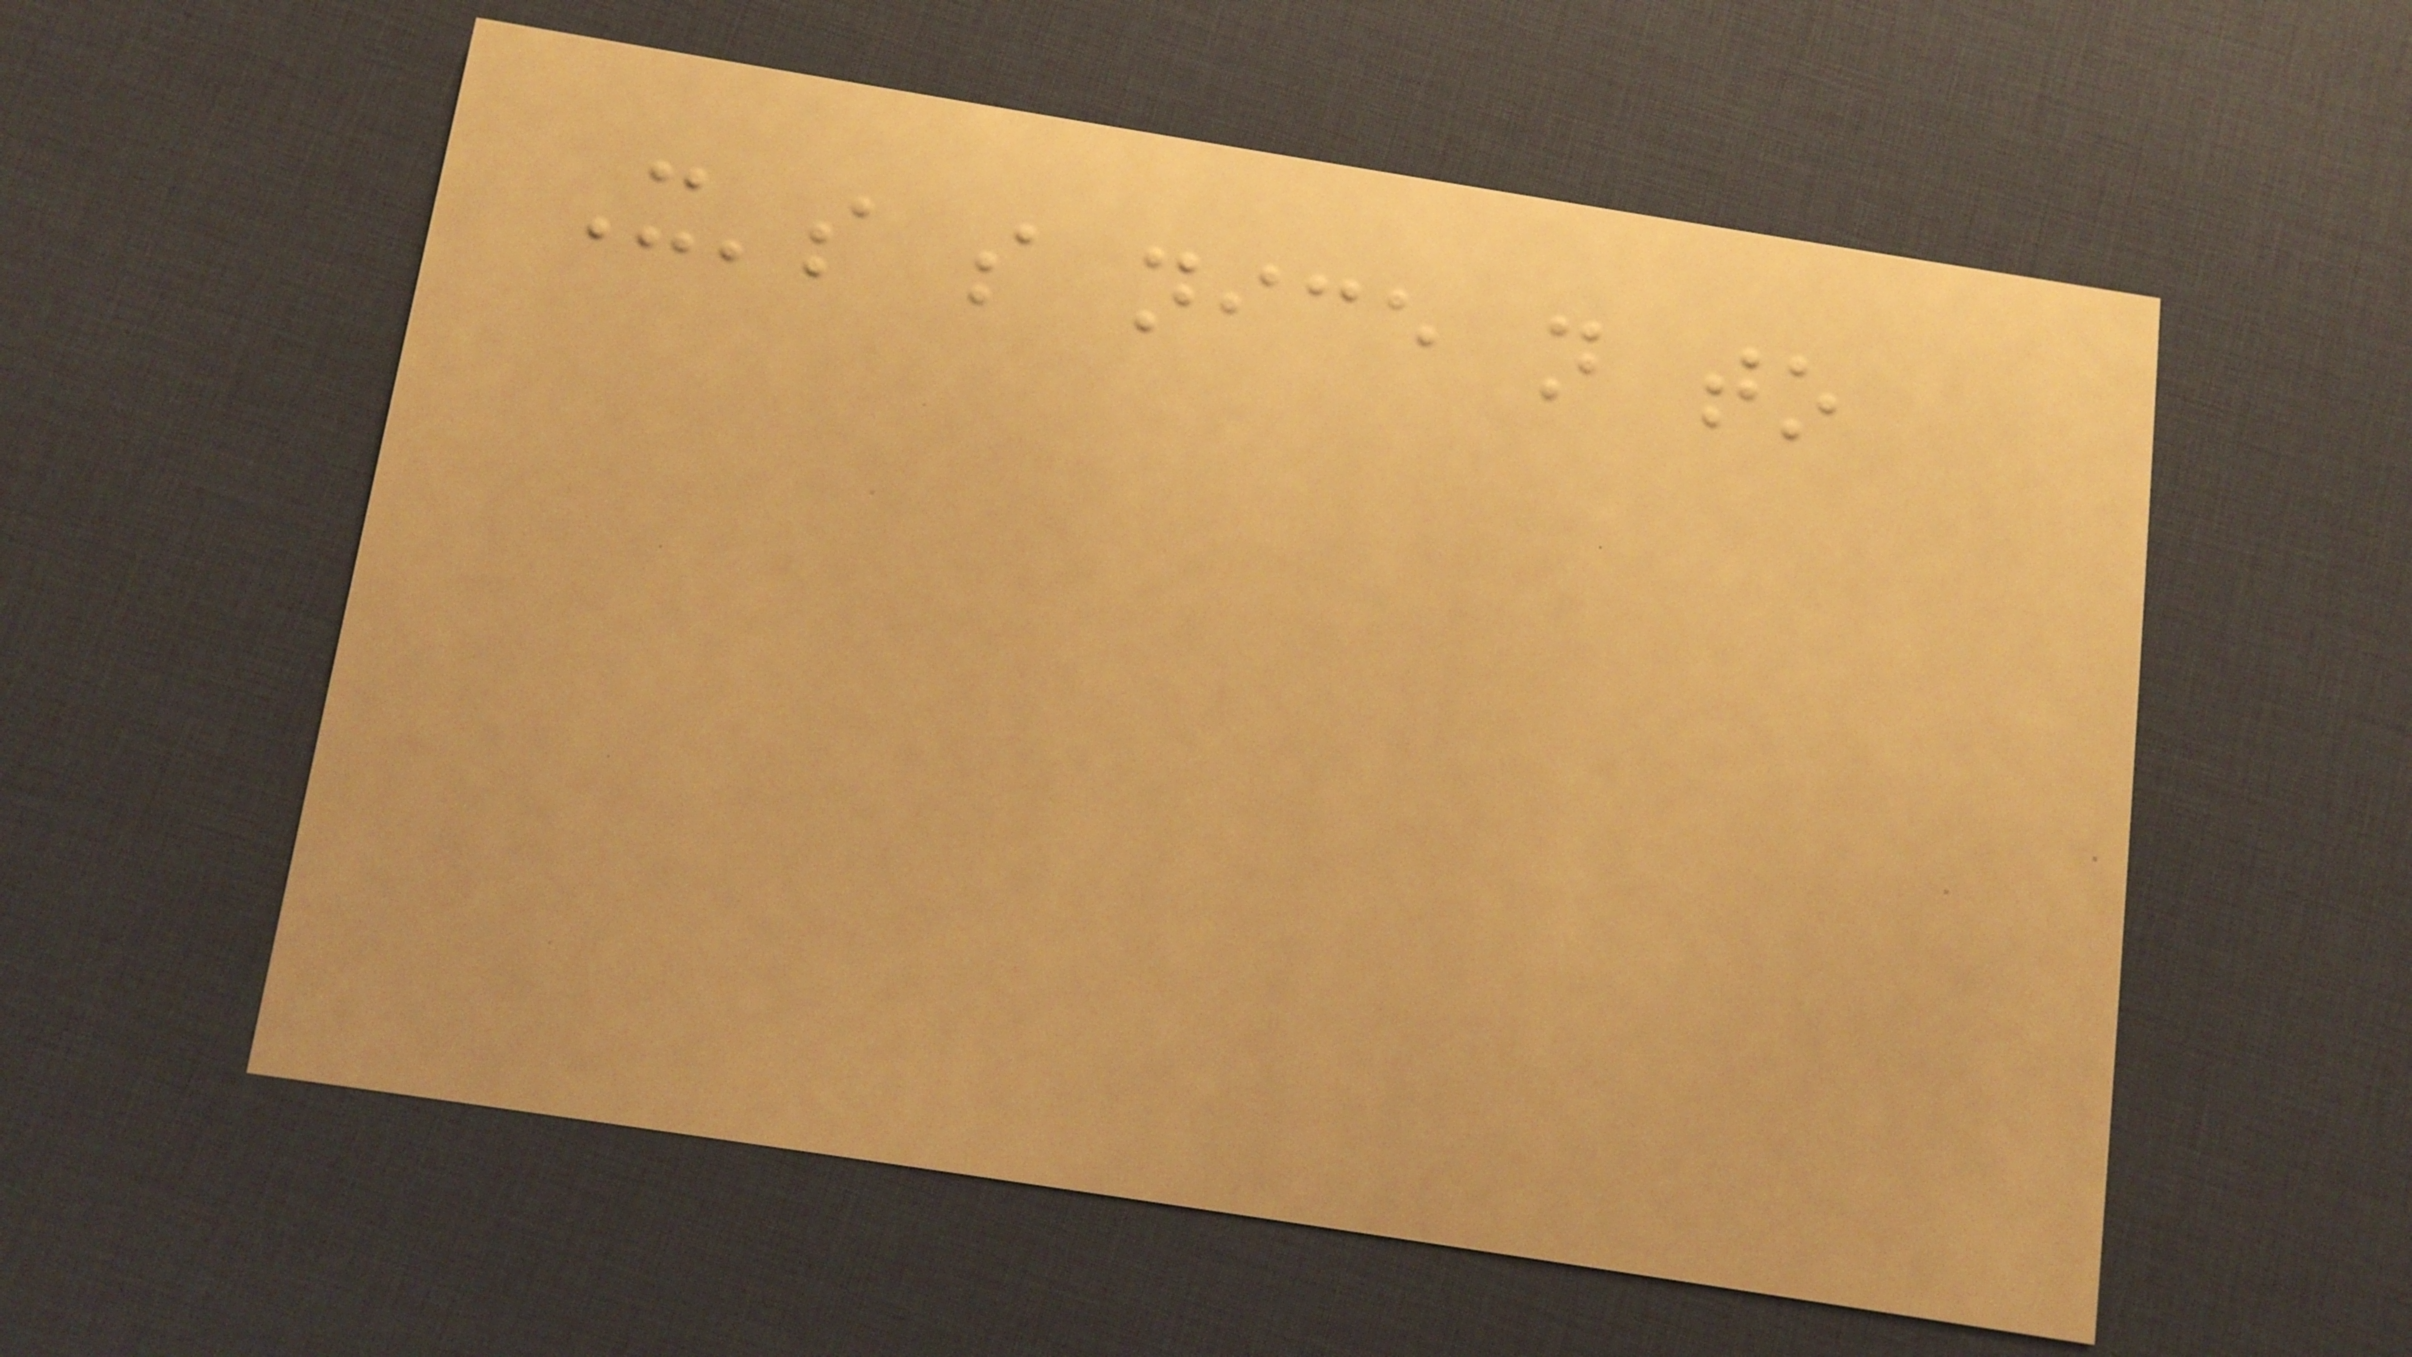It's so nice not to
